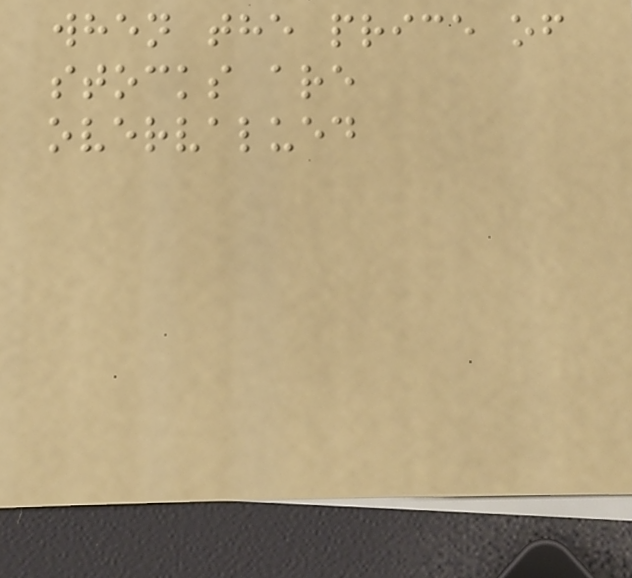when the price of
stocks are
overvalued
